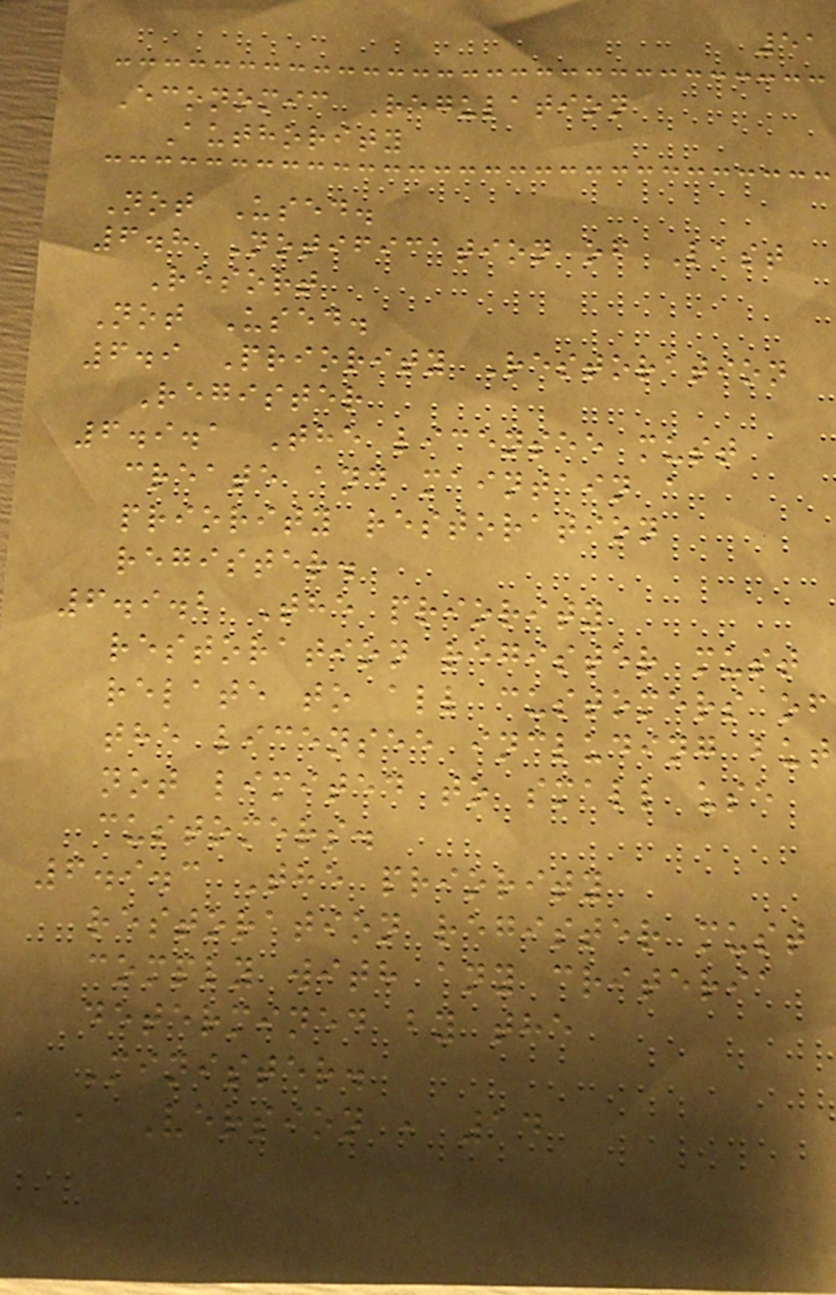51
Economic Regulation
Authority
Not Used.
6.8 Notification of Last
Resort
Not Used.
6.9 Priority Restoration
Register
6.9.1 The licensee must
create and maintain a
priority restoration
register.
6.9.2 The priority
restoration register must
relate to all customers of
the licensee including but
not limited to small use
customers.
6.9.3 The priority
restoration register must
comply with any criteria
determined by the
Minister.
, , Version , 14
